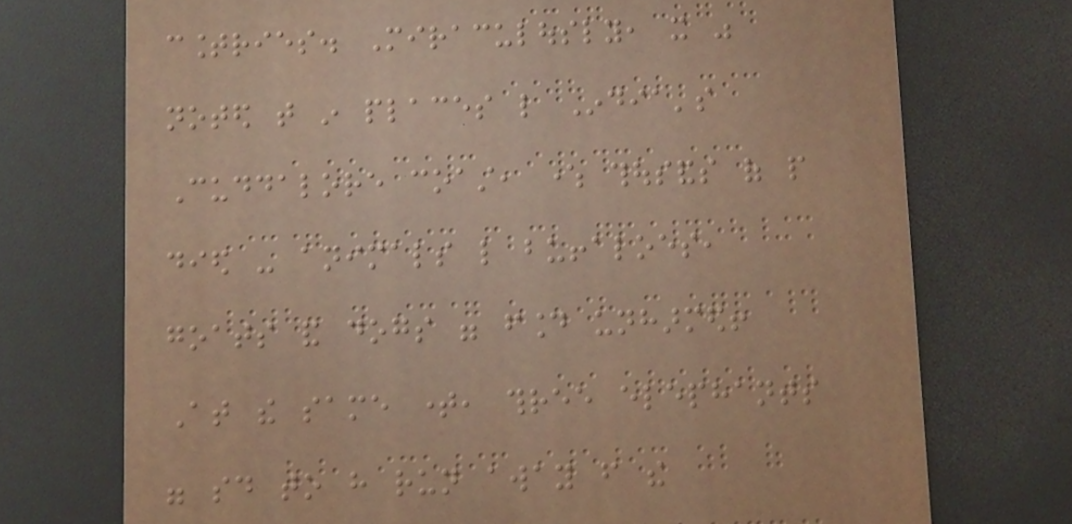countries. Miraculously, it was
noted that in places like India's
Cuddalore coast, where thousands of people
died - animals like buffaloes,
goats and dogs were found unharmed!
At the same time, three elephants
were said to have run away from the
